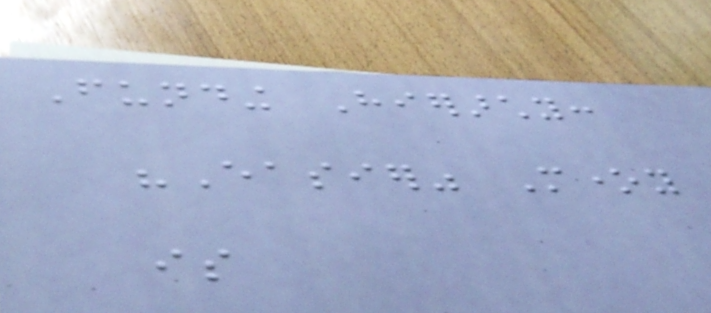Funding Hierarchy:
"Easier" Money
is
